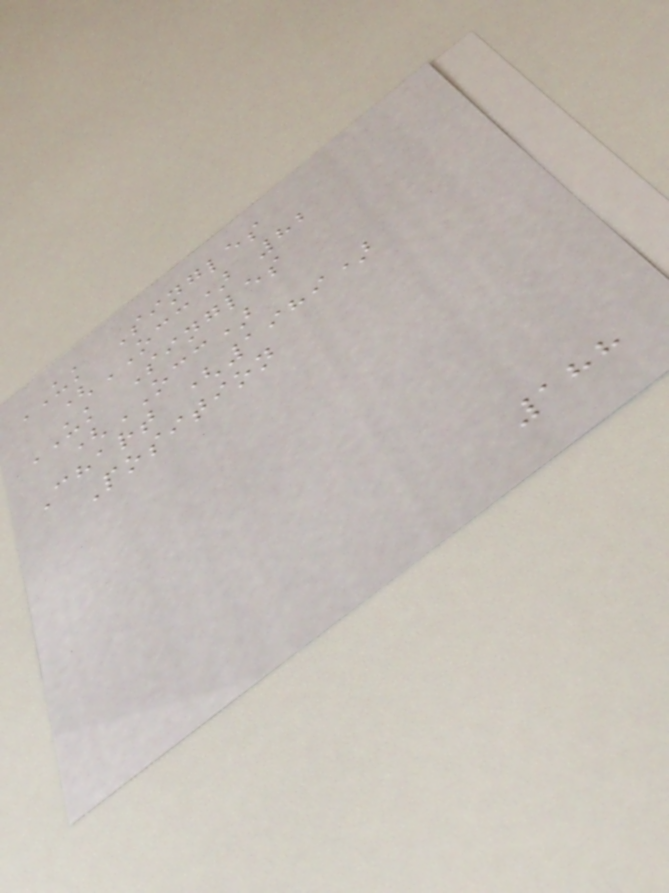UK Singles
(OCC) 82
UK Singles
(OCC)
Chart (1989)
Position
188
